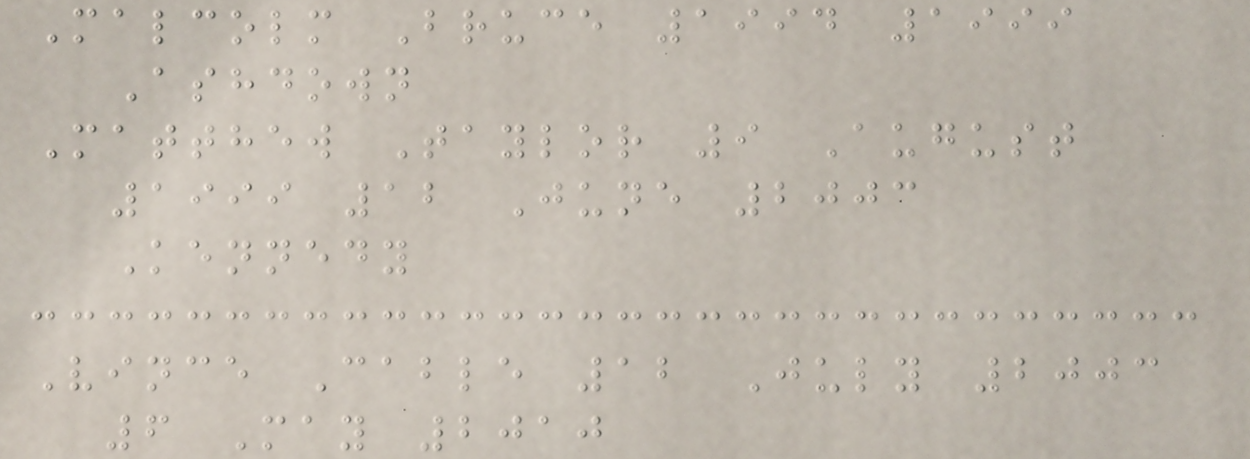Malcolm Bruce 1994 1999
Ashdown
Matthew Taylor 9 August
1999 12 June 2003
Kennedy
Vince Cable 12 July 2003
6 May 2010
